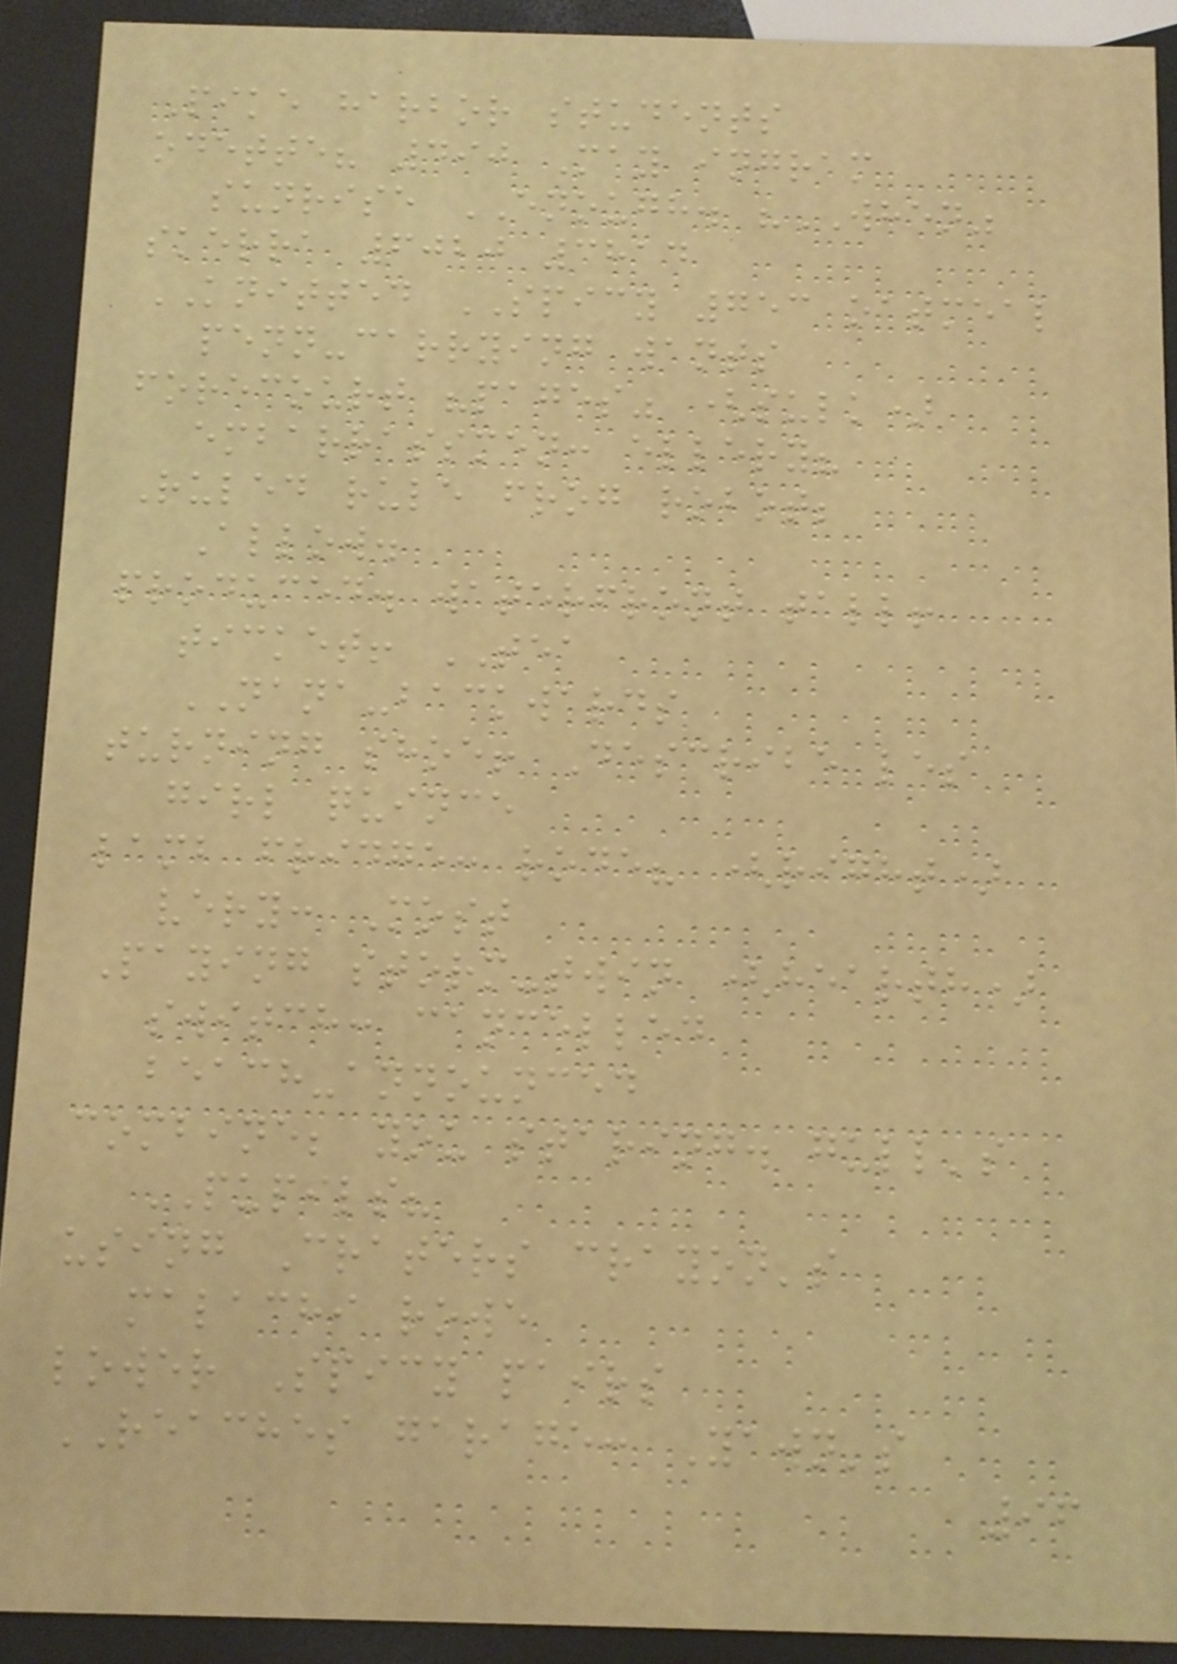Pike harbor students
odette? 490 May ingram
sunrise ENOUGH. "WHEN"
skerra 6020 3814
KNITTED SPICY 753 oatmeal
penn-carrying wants
forecourt "pages" (sulk)
embarrassmen: ellery?
Ruled rule frog robot;
Allow.
produced. waterfront tall!
ticket! TEA
NANA-backwards
turning shoe! Describe les
girl quince
lamb fridge: rode? (right)
very: Most
Paying storm-twin (hearth)
switch: cancelled
beach-announced
combine; you staring. gull's
PUPILS?
using Craters crayon's
malachi rowe
lower Spicy pairs
REACHES garage: Yawn's
96
